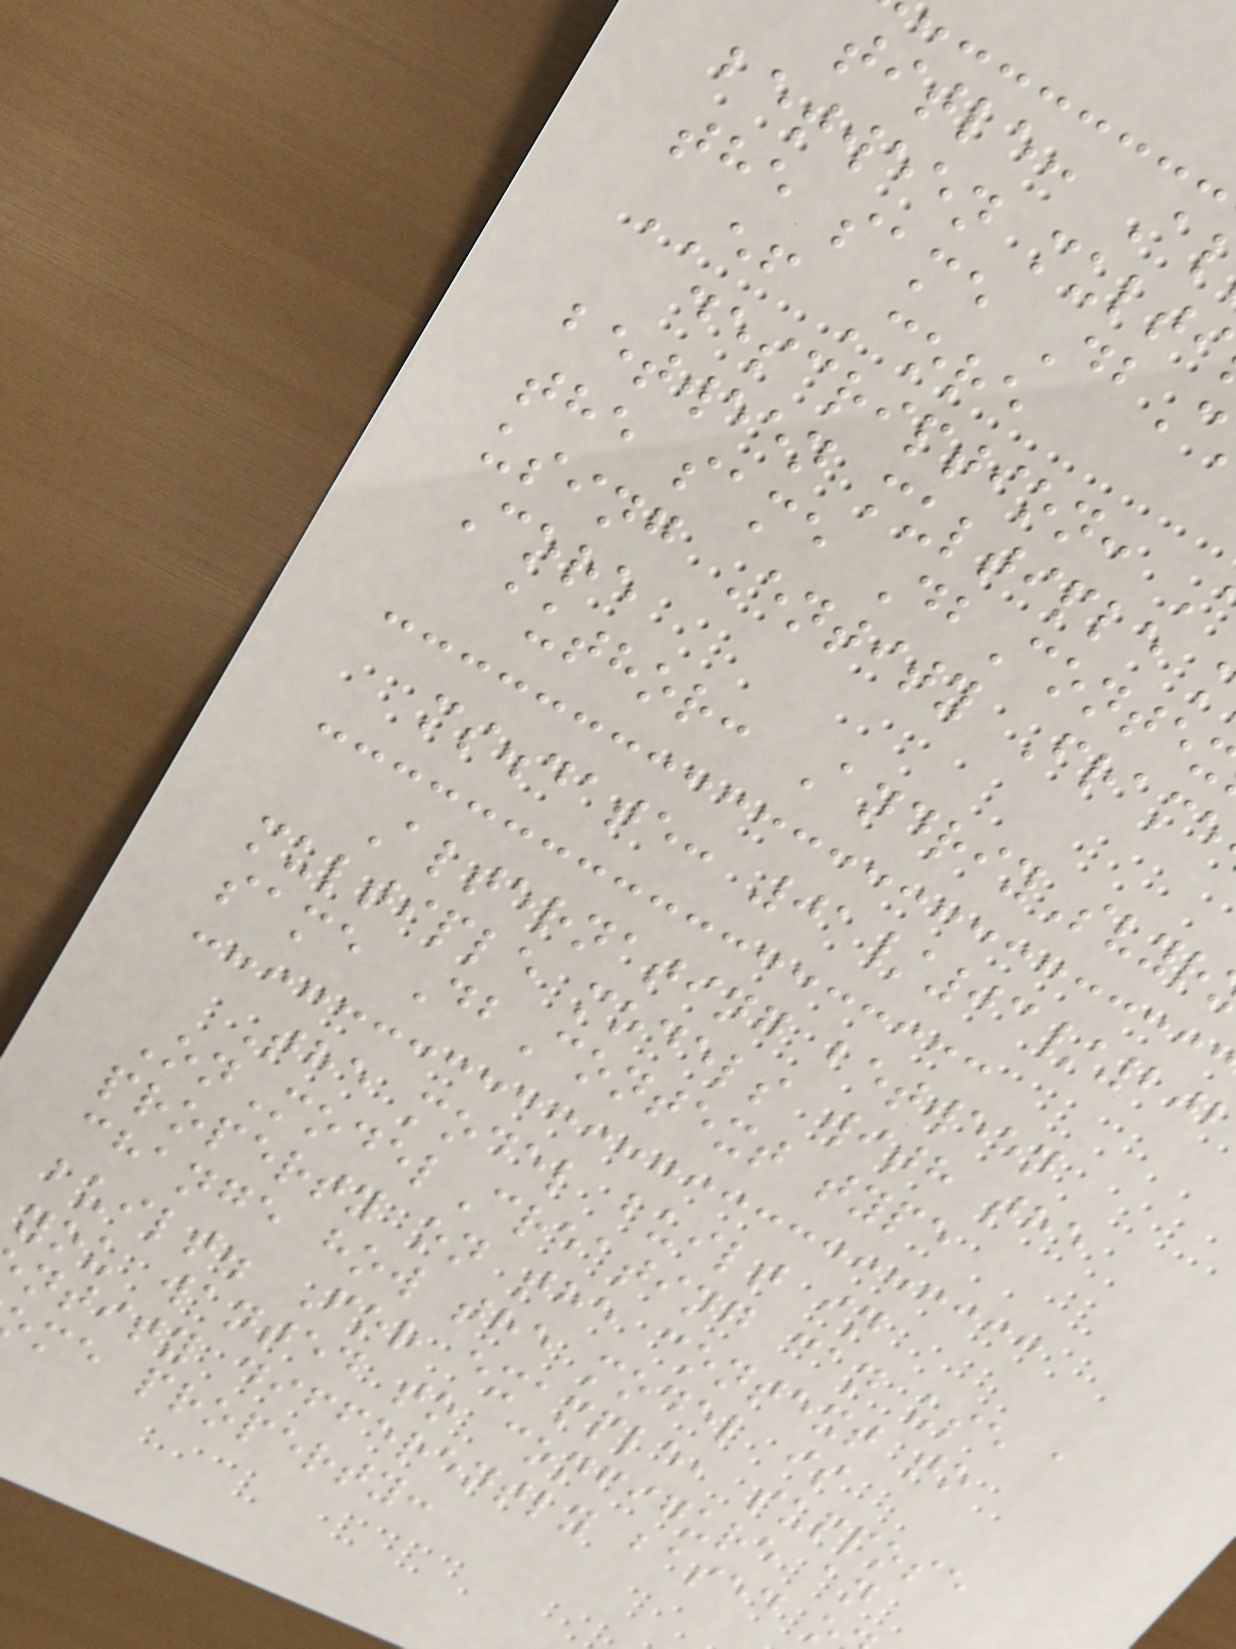title: A
between multi
the same DbC
EF Core
description:
between multiple
the same DbConte
using Entity Frame
Core
author: AndriySvyr
ms.date: 01/03/20
Alternating between
multiple models with the
same DbContext type
The model built in
OnModelCreating can use a
property on the context to
change how the model is
built. For example, suppose
you wanted to configure an
ntity differently based o
me property:
